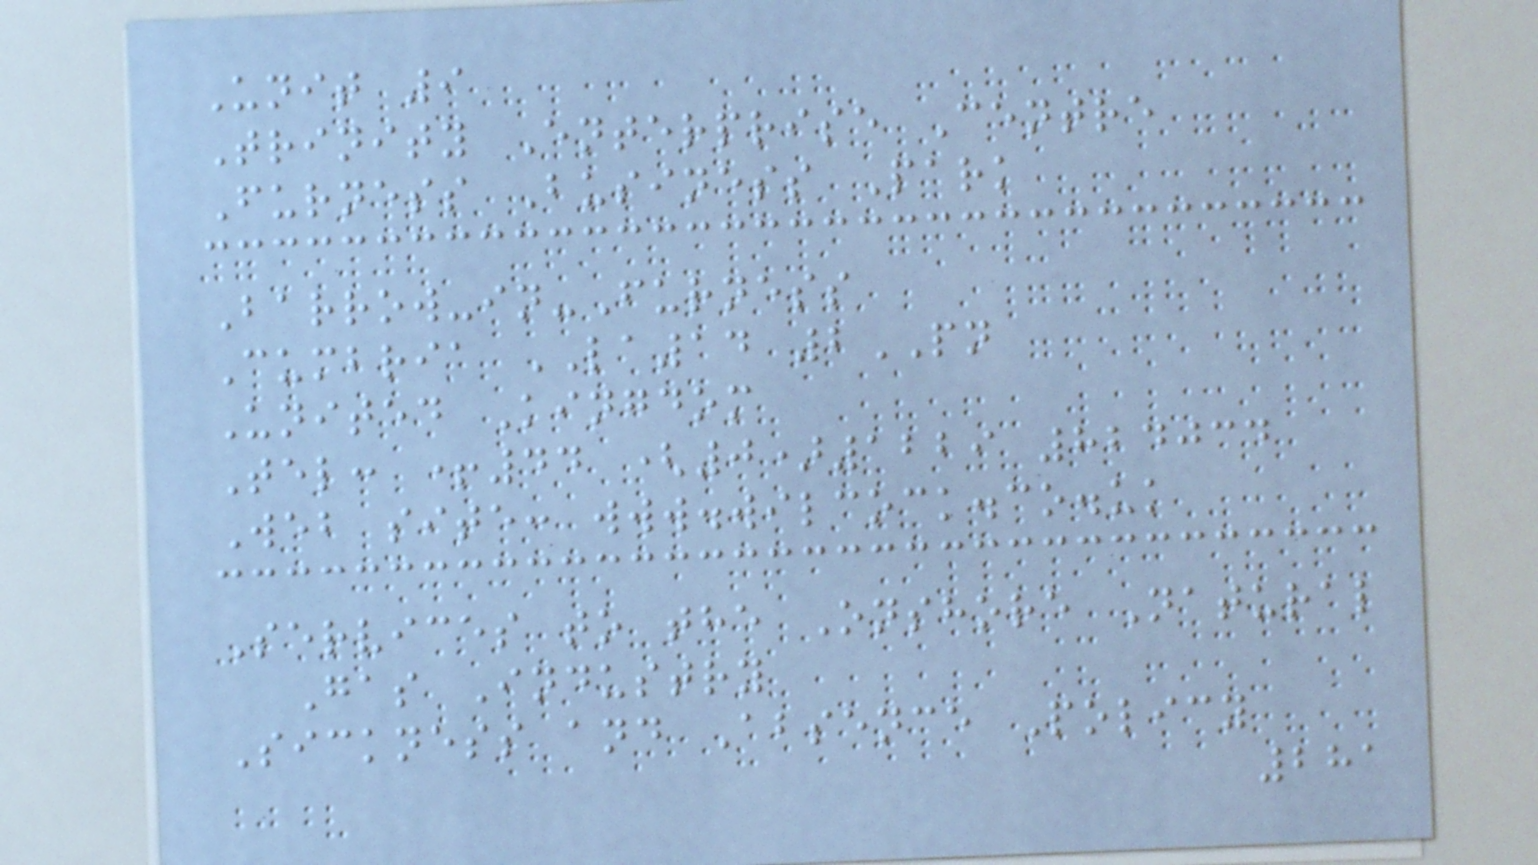Unit 9
Trinity Enterprise Centre
Furness Business Park
Barrow-in-Furness
Cumbria LA14 2PN
United Kingdom
Tel: +44 (0)1229 824034
Web site: www.wilcock.co.uk
Services to the Onshore Natural
Gas Industry
Sickness and Absence Policy
281
